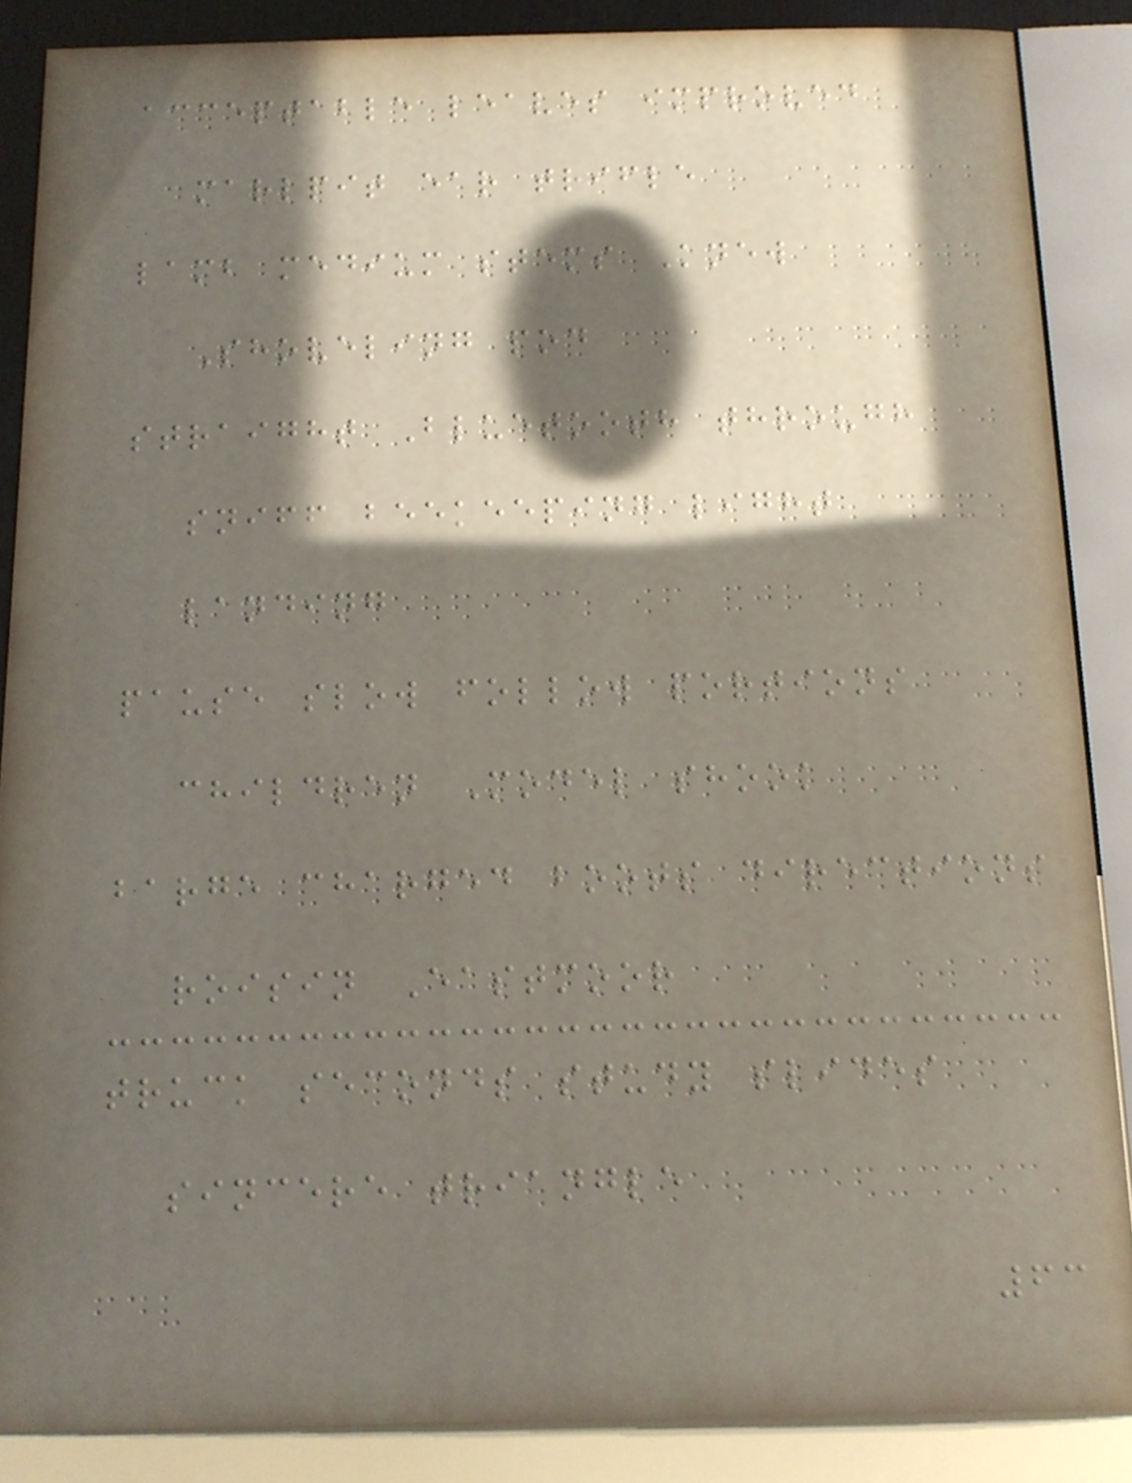acceptable leaves improved
marlpit ear trifle
lamb medium stems Knew
Shoveling pod
straight Bluetooth through
sniff beekeeping light
landing
pause slow follow portions
children Model shook
barge charged boots directions
roisin Eastmoor
truck seconds study slides
sincere triangle
63
